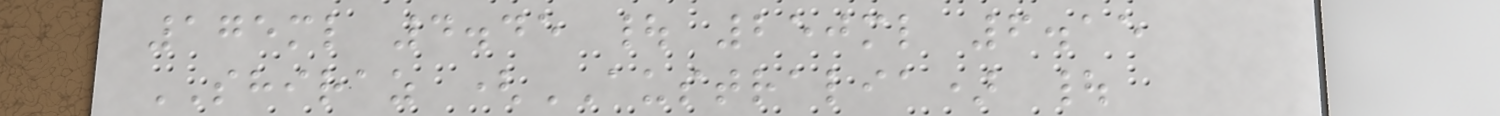175ml 4.45 | 250ml 6.15
SHIRAZ (AUSTRALIA) |
